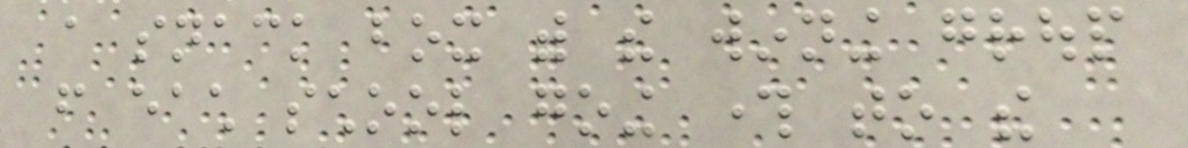a snack box with the winning group
from each school going through to the
